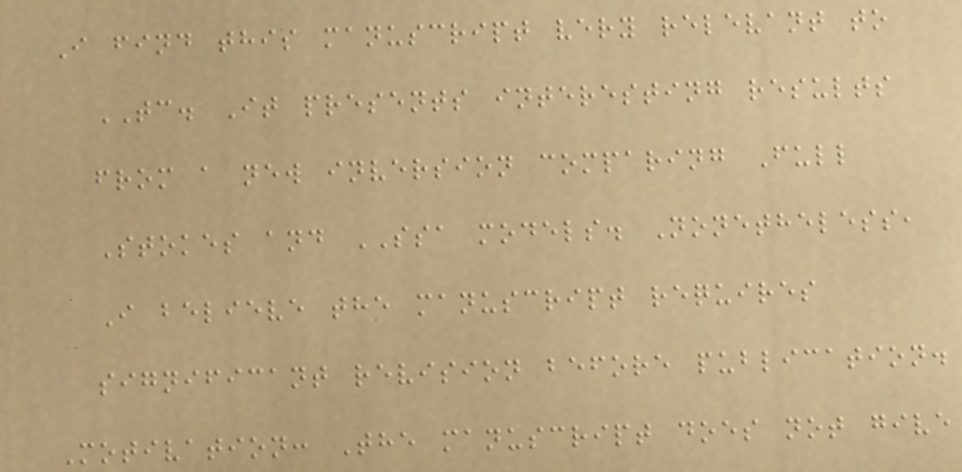I find this manuscript very relevant to
TC. It presents interesting results
from a new inversion comparing Full
Stokes and SSA models. Nonetheless,
I believe the manuscript requires
significant revision before publication.
Motivation: The manuscript does not give
